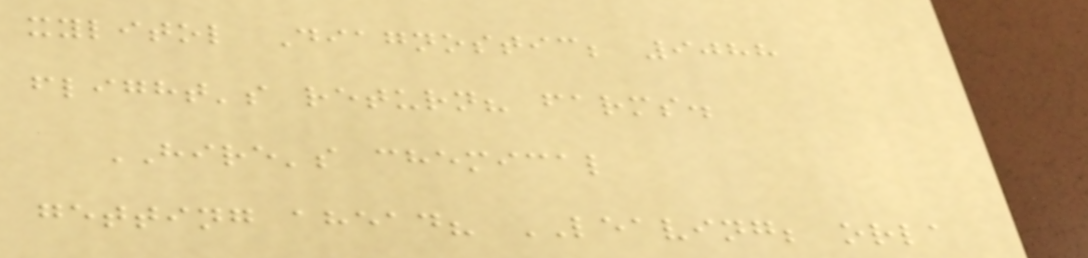xylitol Diagnostic; 9088
flight's return? farms.
HIRE's chemical
getting ahead? LEAVING; orla
